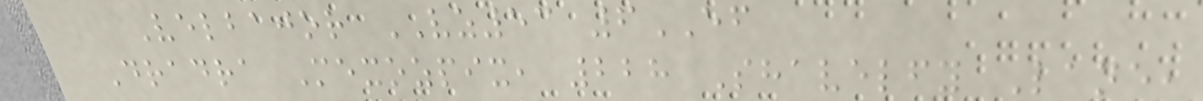Velbajor VZ53 6EF
Dradra Mexozpix, 228 Shavelfy Lane,
